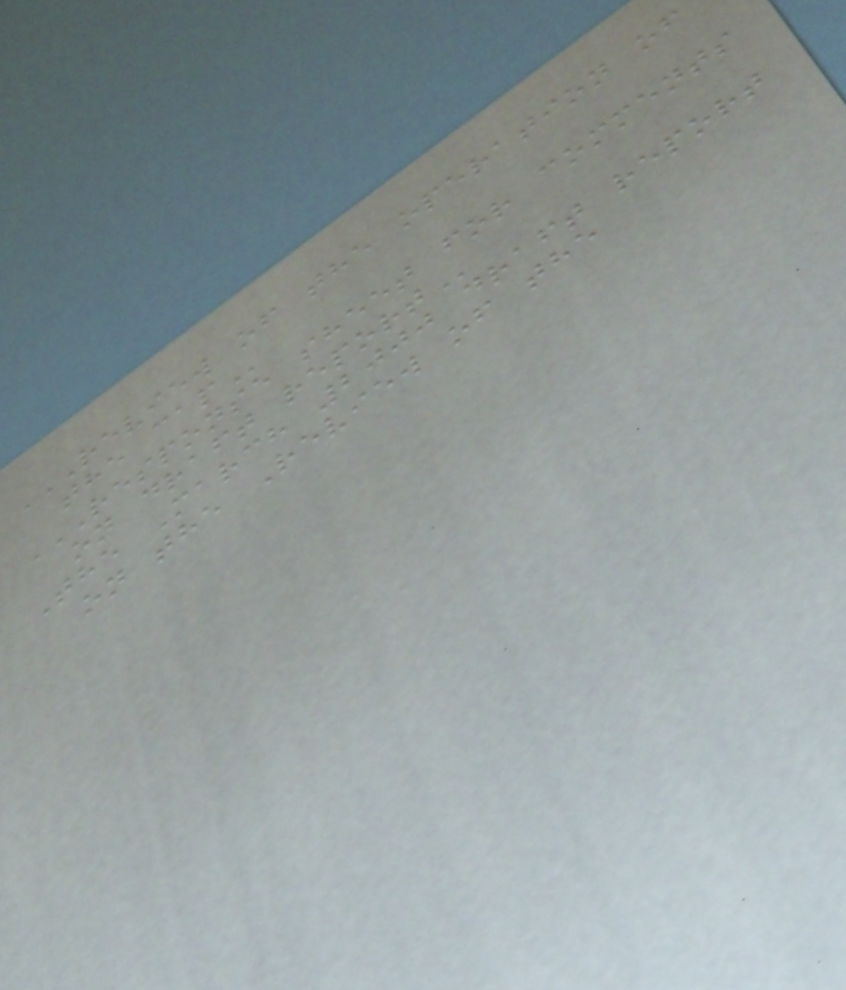REVIEW OF THE OPERATION OF
THE CAP
RESPONSE SHEET FOR COMMENTS
ON DRAFT REPORT
The March 2000 draft report
on the Review of the
